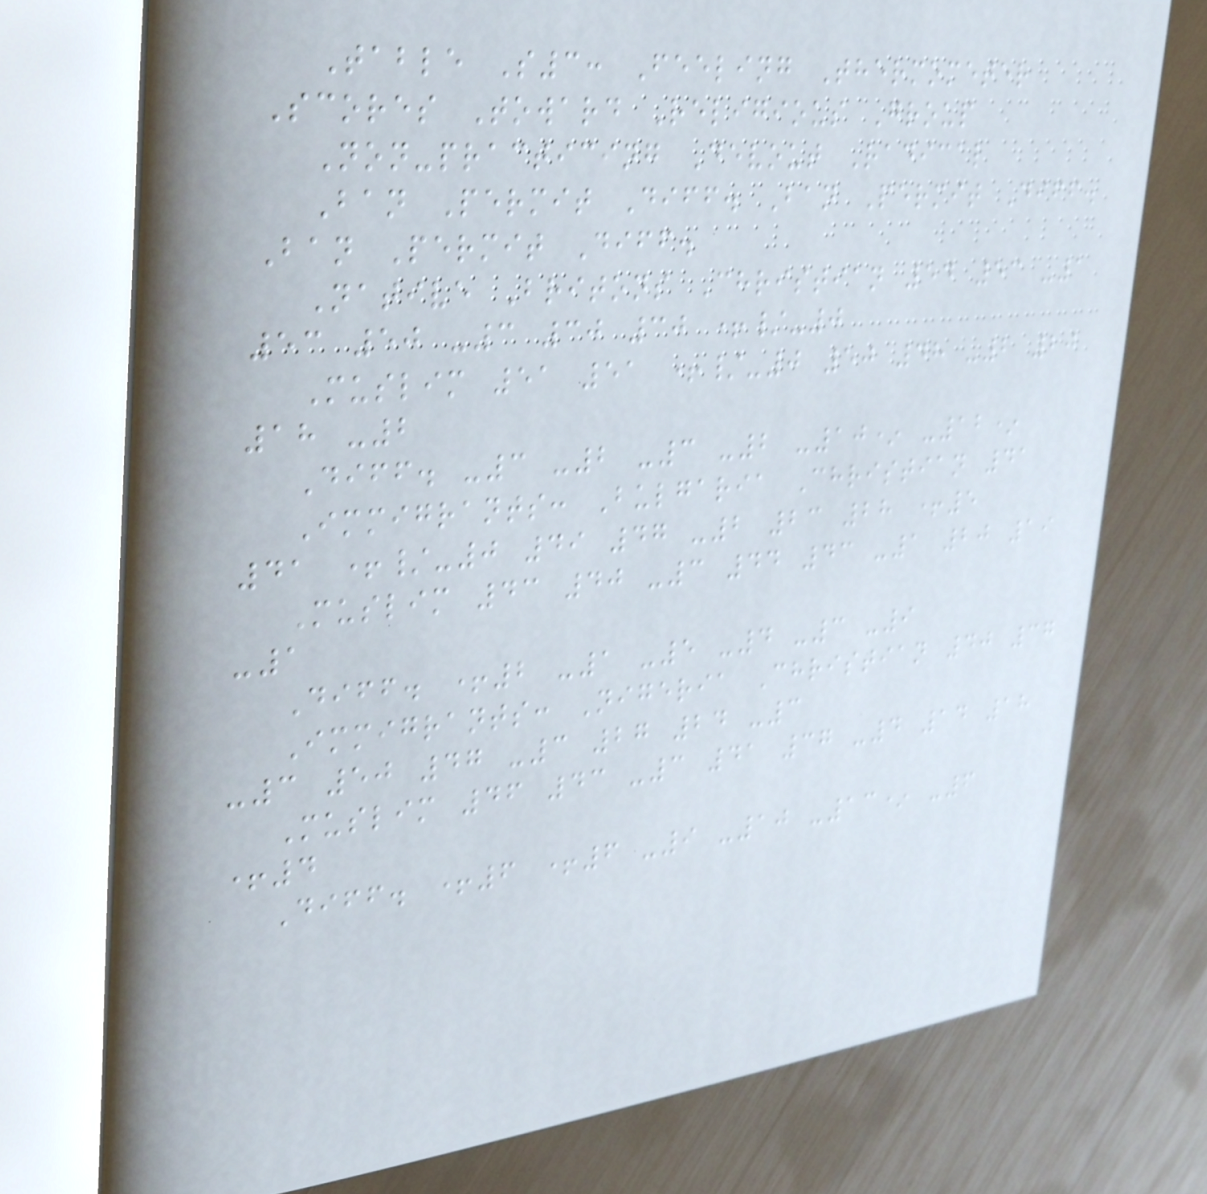Table S3: Feeling Thermometer
Scores Toward Religious Group
Non-practicing Devout Radical
Ban Permit Diff. Ban Permit Diff.
Ban Permit Diff.
Native Britons Christian 54 53 -1
53 50 -3 30 30 +/-0
Muslim 51 51 +/-0 50 48 -2 20
18 -2
Diff. -3 -2 -3 -2 -10* -12*
Immigrants: Bulgaria Christian 41
41 +/-0 49 47 -2 23 28 +5
Muslim 43 40 -3 44 43 -1 20 19
-1
Diff. +2 -1 -5 -4 -3 -9
Immigrants: Nigeria Christian 40 37
-3 50 47 -3 27 24 -3
Muslim 46 43 -3 41 37 -4 14 18
+4
Diff. +6 +6 -9 -10 -13* -6
